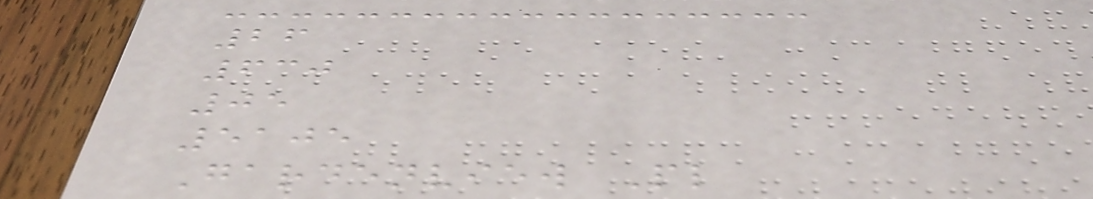26
630
05
5105
Gardenview Pl
